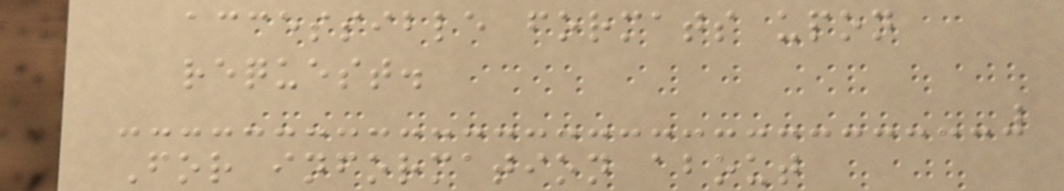accessible formats upon
request.
For information about
